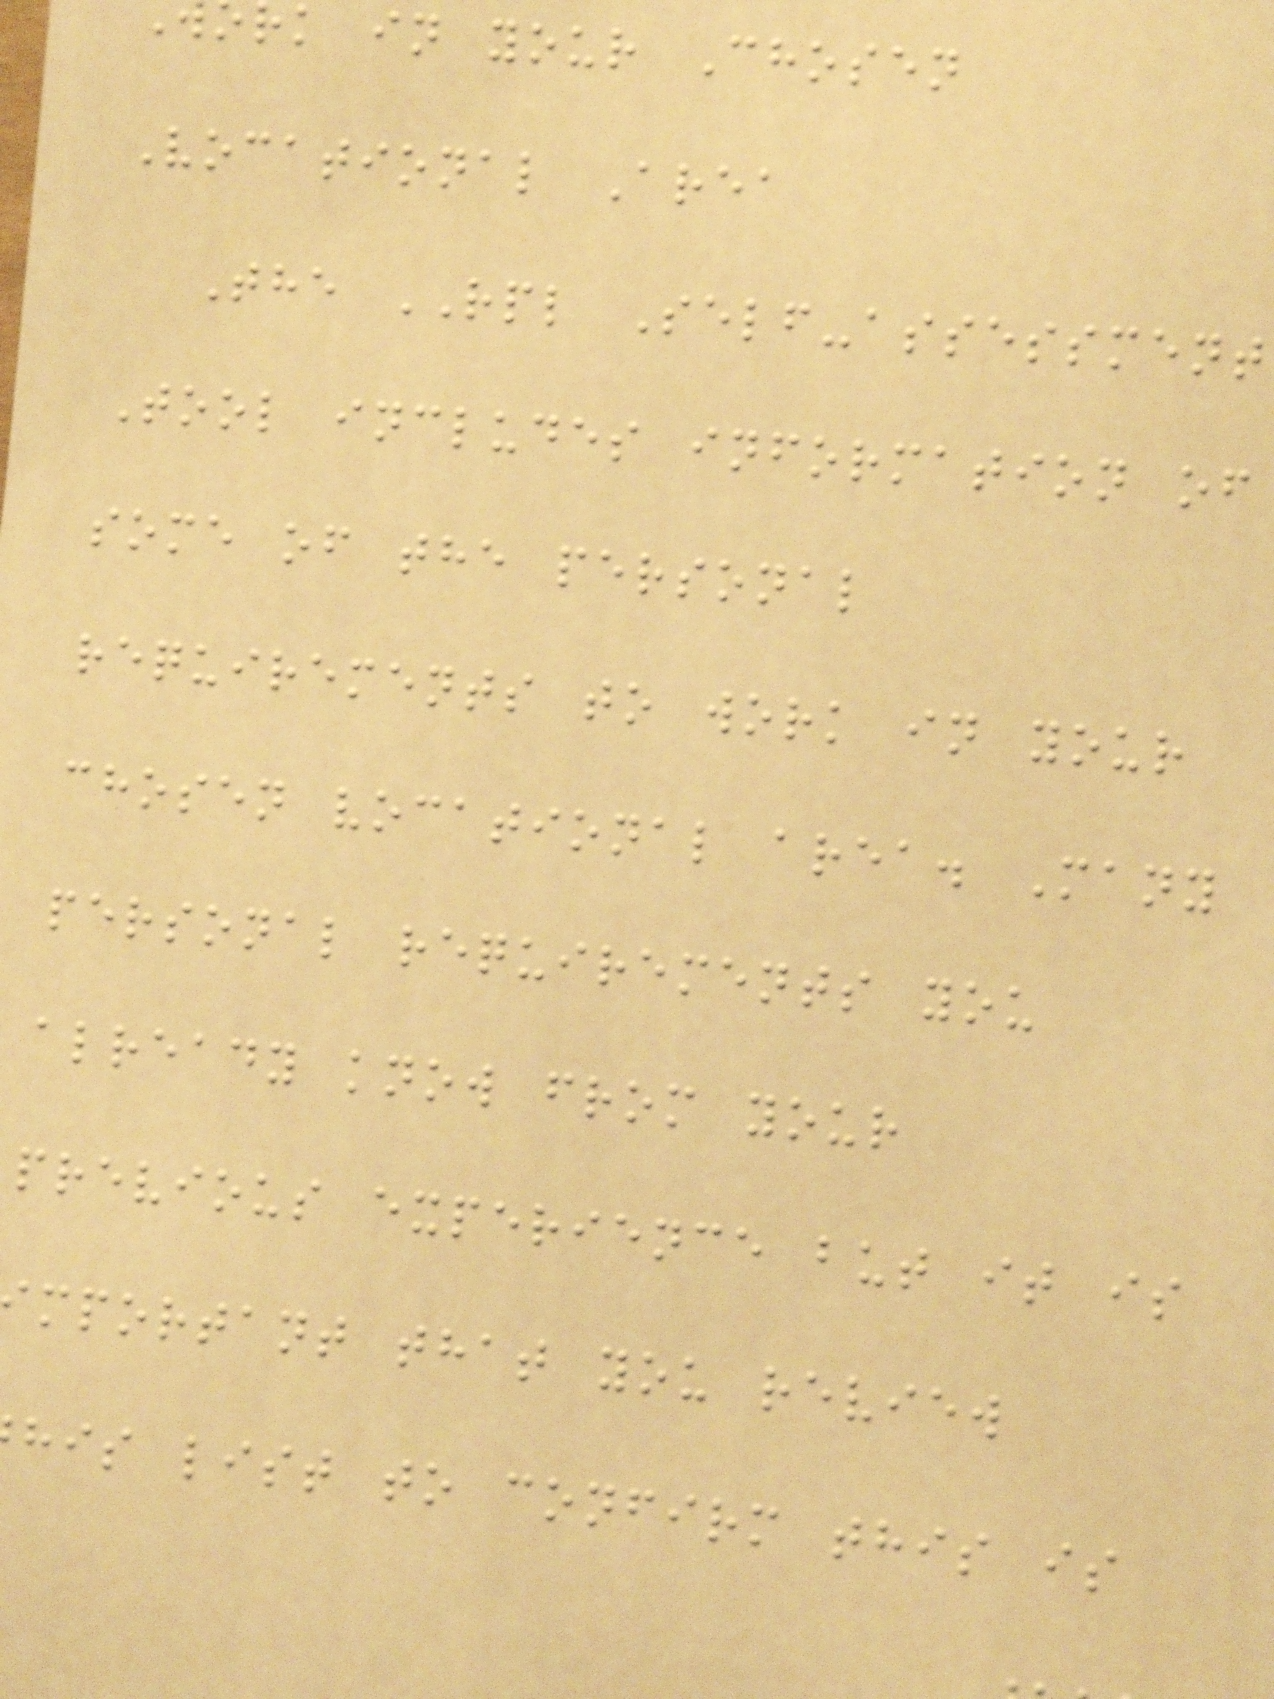rk in your Chosen
Vocational Area
The RPL Self-assessment
Tool includes information of
some of the personal
requirements to work in your
chosen vocational area. Many
personal requirements you
already know from your
previous experience but it is
mportant that you review
his list to confirm this is
